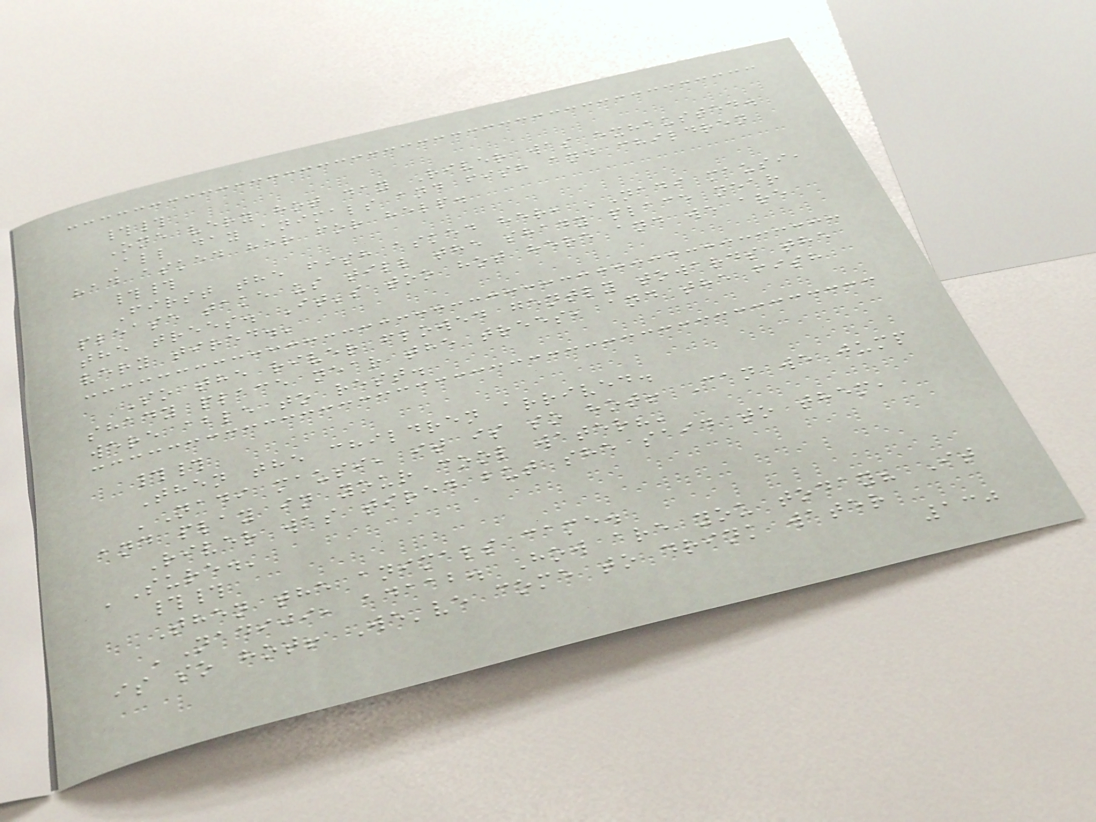##
One very hot day River was exhausted.
All day animals and fish and children
had asked her for help.
##
First the fish asked her, 'Nadi mausi,
please take us till the shady place near
the trees. It's too hot here and we are
very tired.'
So the river flowed gently towards the
shady place near the trees, and the fish
were able to rest.
##
Then the children arrived.
'Nadi mausi, it is so hot! Can we jump
and play in your cool water?'
River was tired but she said to them,
'Sure.'
##
Then the animals came.
'Nadiji, adaab. How are you today? It
is so hot! We've come to drink water
130
